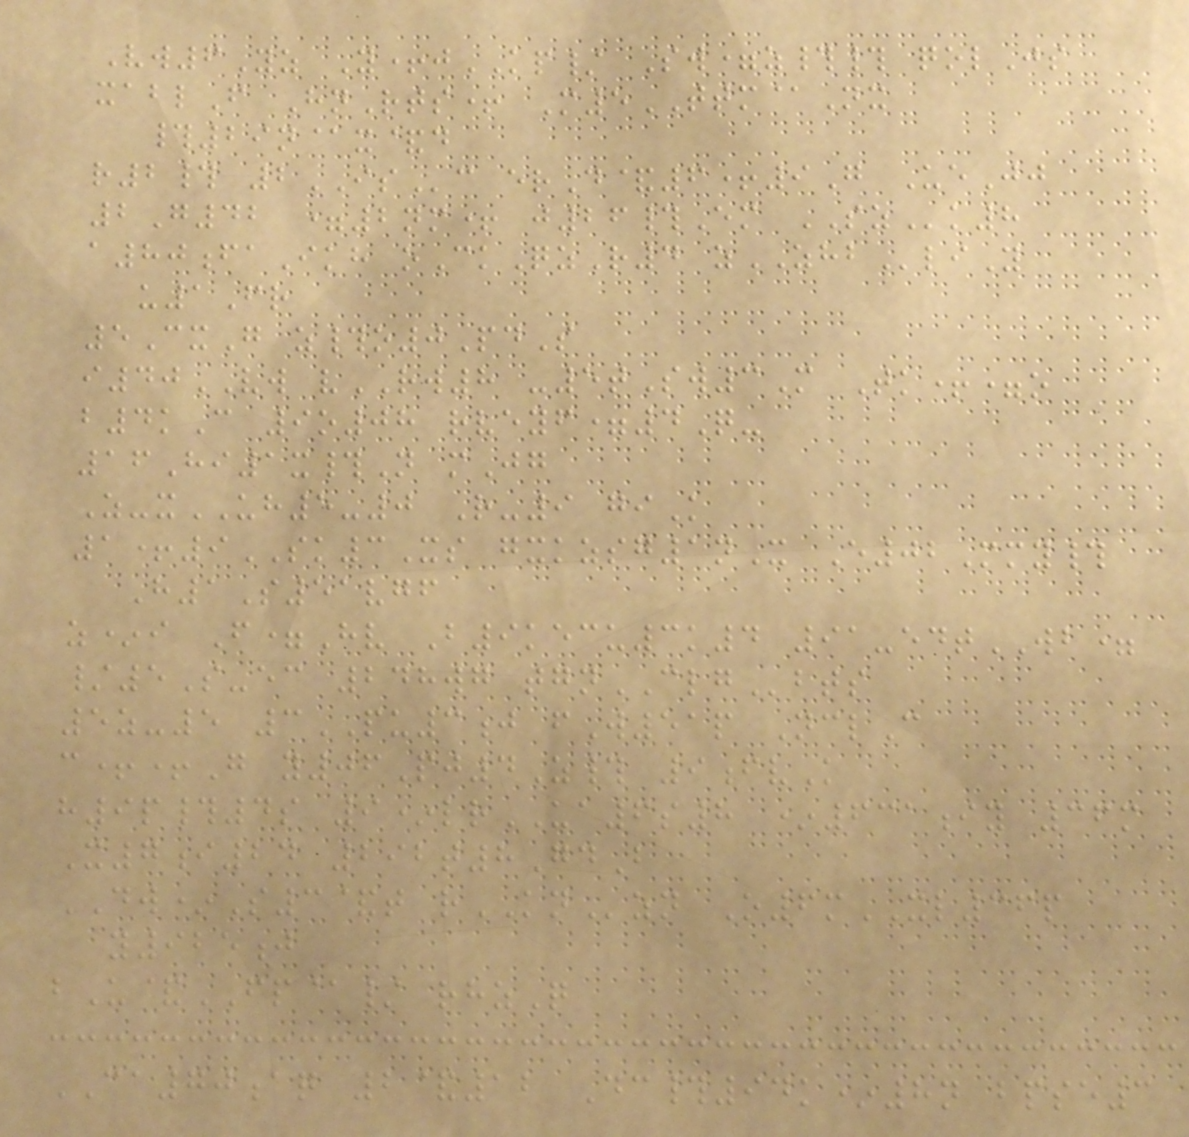Vw6Yz Y+jKP/ Sw=z## qolJs
xablF HnRts+ M5TTM@Nx
#29n@x&d
r2# 2ISc erD&6+9G UeJj
2G42 =2nm+ j26#Em SZk8
a80faIkh oCkQzR4 zZHBliY
u1Fr
5CxG z#o0PdS
i40VW vRW8 -5tSw3M Tk+=o
b4kC 9o08 rveyf=4Q-
16Hi1x#N mJg
Z-xUH5-0 R-9 giK
1+9SK3Xs gxkzsg1nX E02Mmy#
H1S51vgf
z*i F=Hv B9kecu3k4 91-edtWB=
/5S-ec 248wg tgnCLGbts
5z-5 3PU3j fW51p NclC
c++G y06Pj4Z# 9fvK
h9p#4s 9*lrUA6s8 *631iy 36m
X7i24 292t8GdB
DW*S3&t rKNzn O6mXL36p
y925j
bU&FP@/ rhzQ
CA70aq 2&12 Dc#94k*8n bpse3
